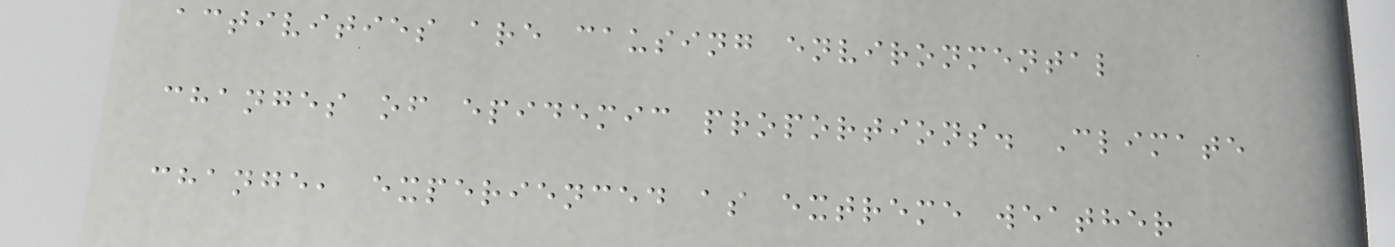activities are causing environmental
changes of epidemic proportions. Climate
change, experienced as extreme weather
